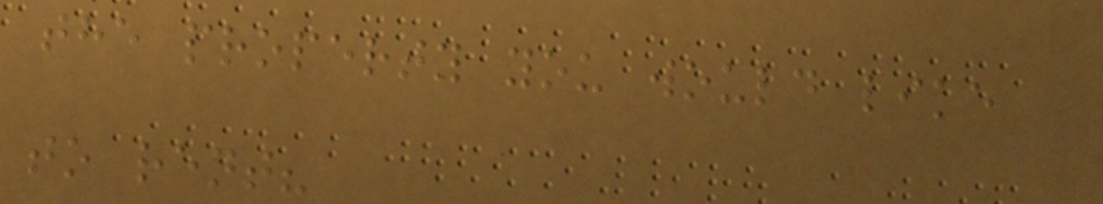the property you would like
to rent?
